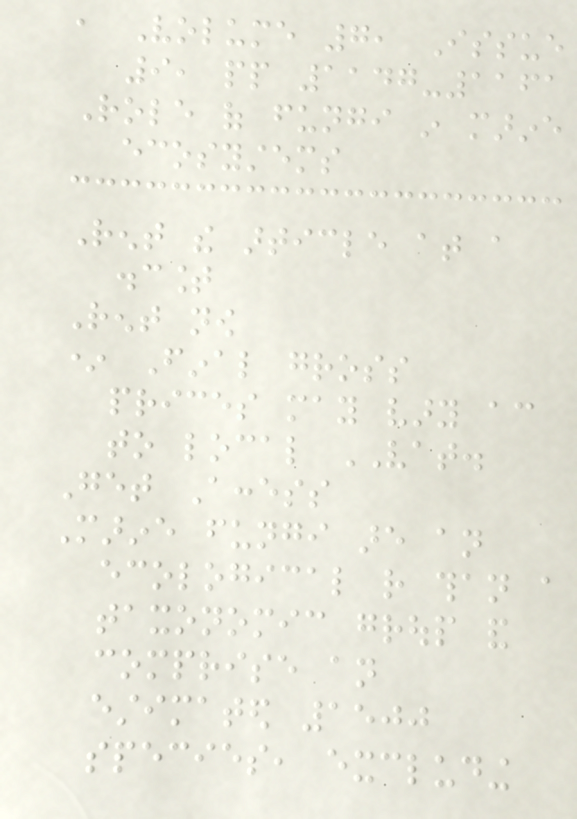, Volume 7, Issue
9, pp 1147-1161
Role of fungi in marine
ecosystems
Rent the article at a
discount
Rent now
* Final gross
prices may vary according
to local VAT.
Get Access
Marine fungi are an
ecological rather than a
taxonomic group and
comprise an
estimated 1500
species, excluding
